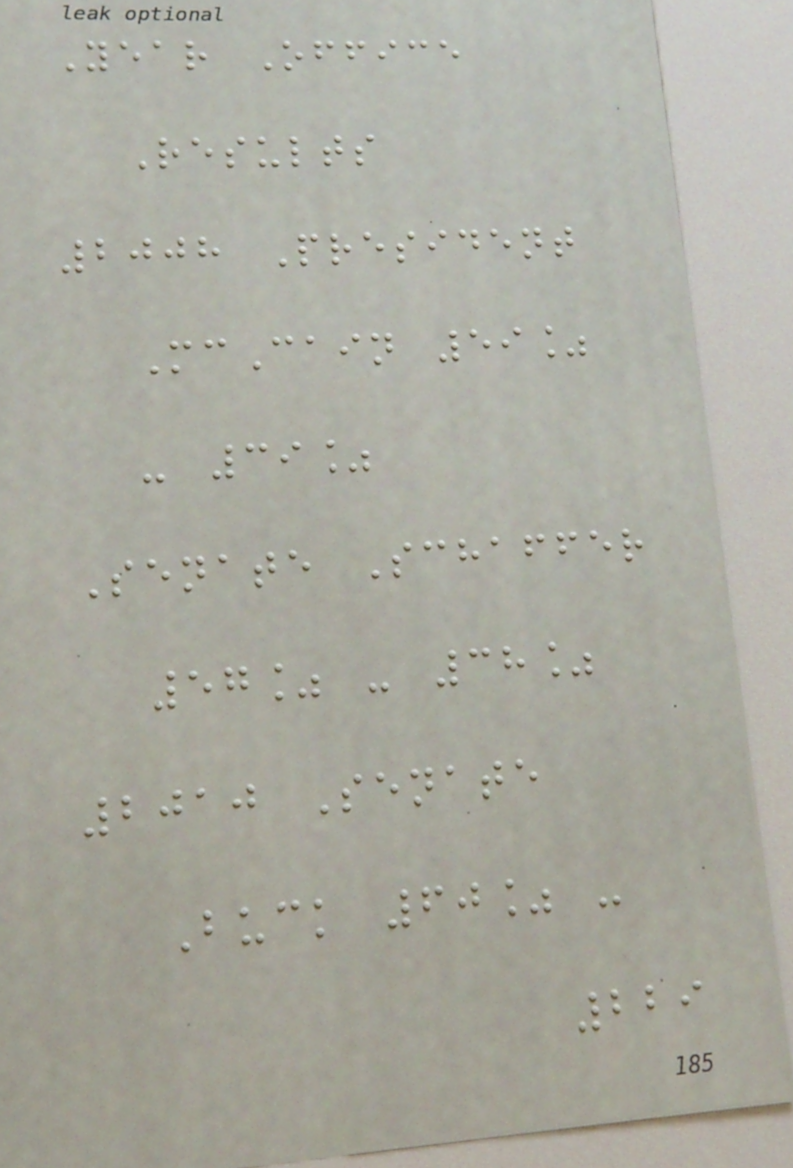Year Office
Results
2008 President
McCain 59%
- 39%
Senate Schaffer
57% - 38%
2010 Senate
Buck 60% -
229
